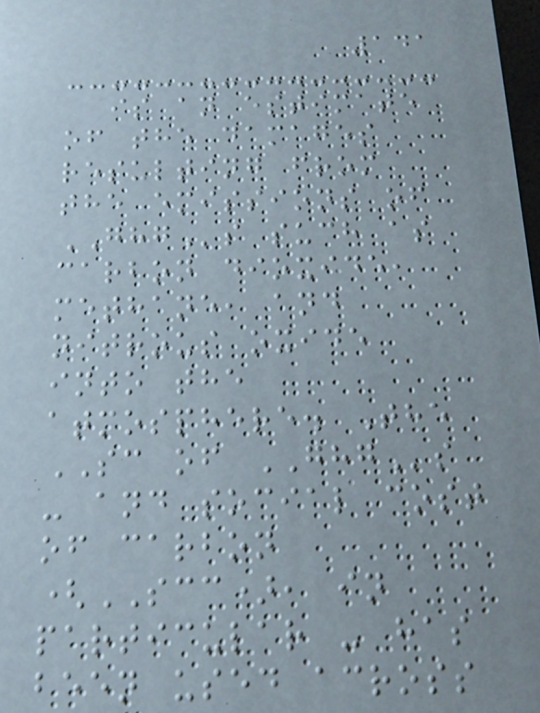141
is an estimate
of the damages
resulting from
the emissions of
GHGs such as
carbon dioxide,
methane, and
nitrous oxide
into the
atmosphere. The
SC of GHGs
- and social cost
of carbon
(SCC), in
particular - has
been used across
